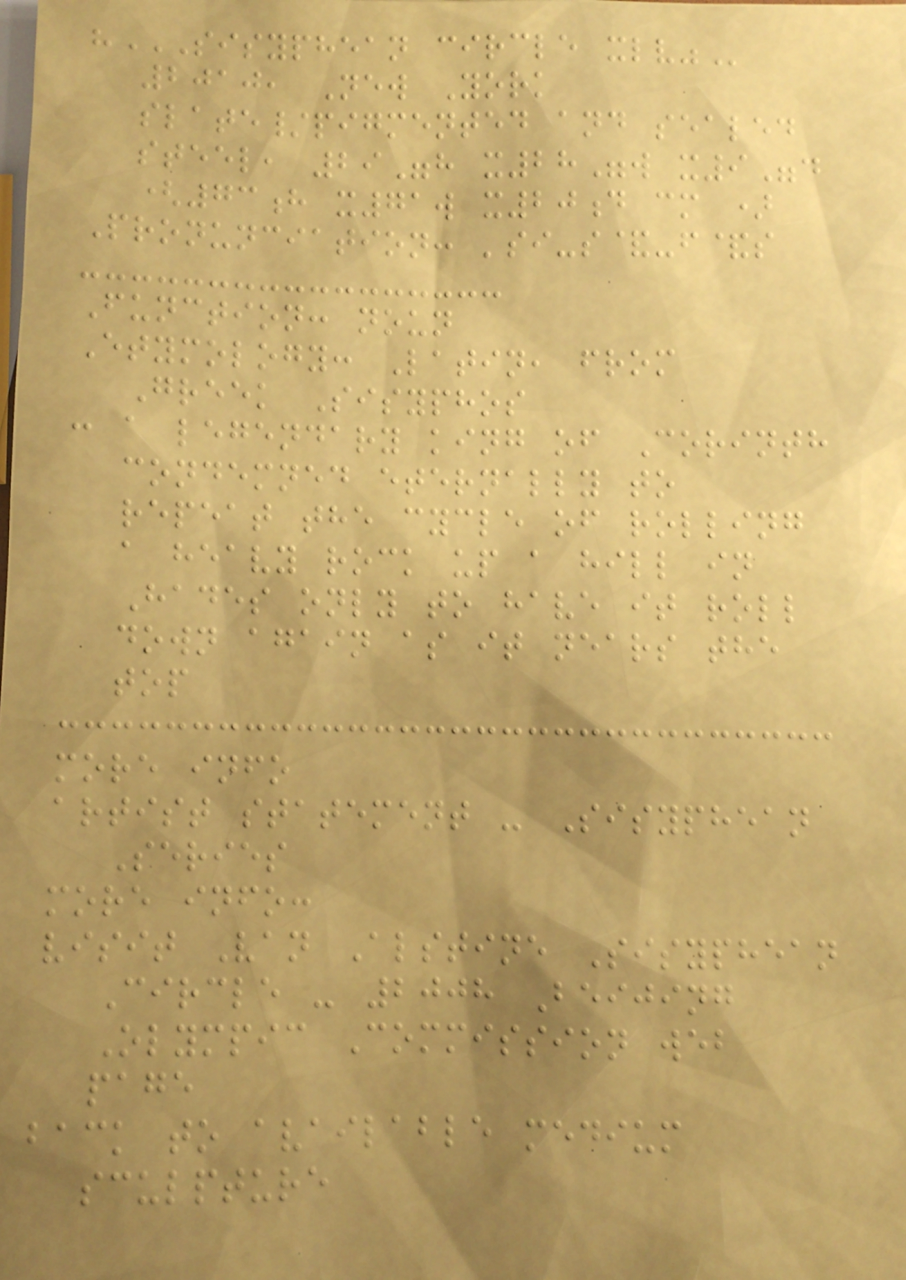"SISYPHEAN CIRCLE XLV"
2010, New York
slate/pigmented and sealed
steel, 29"h x28"w x9"d
(73h x71w x20d cm )
Pronunciation: 'si-s&-f&s
Function: noun
Etymology: Latin, from
Greek Sisyphos
: a legendary king of Corinth
condemned eternally to
repeat the cycle of rolling
a heavy rock up a hill in
Hades only to have it roll
down again as it nears the
top
more info
artist statement - Sisyphean
Series
more info:
visit Van Alstine Sisyphean
Circle - 2008 Beijing
Olympic Commission web
page
back to available medium
sculpture
